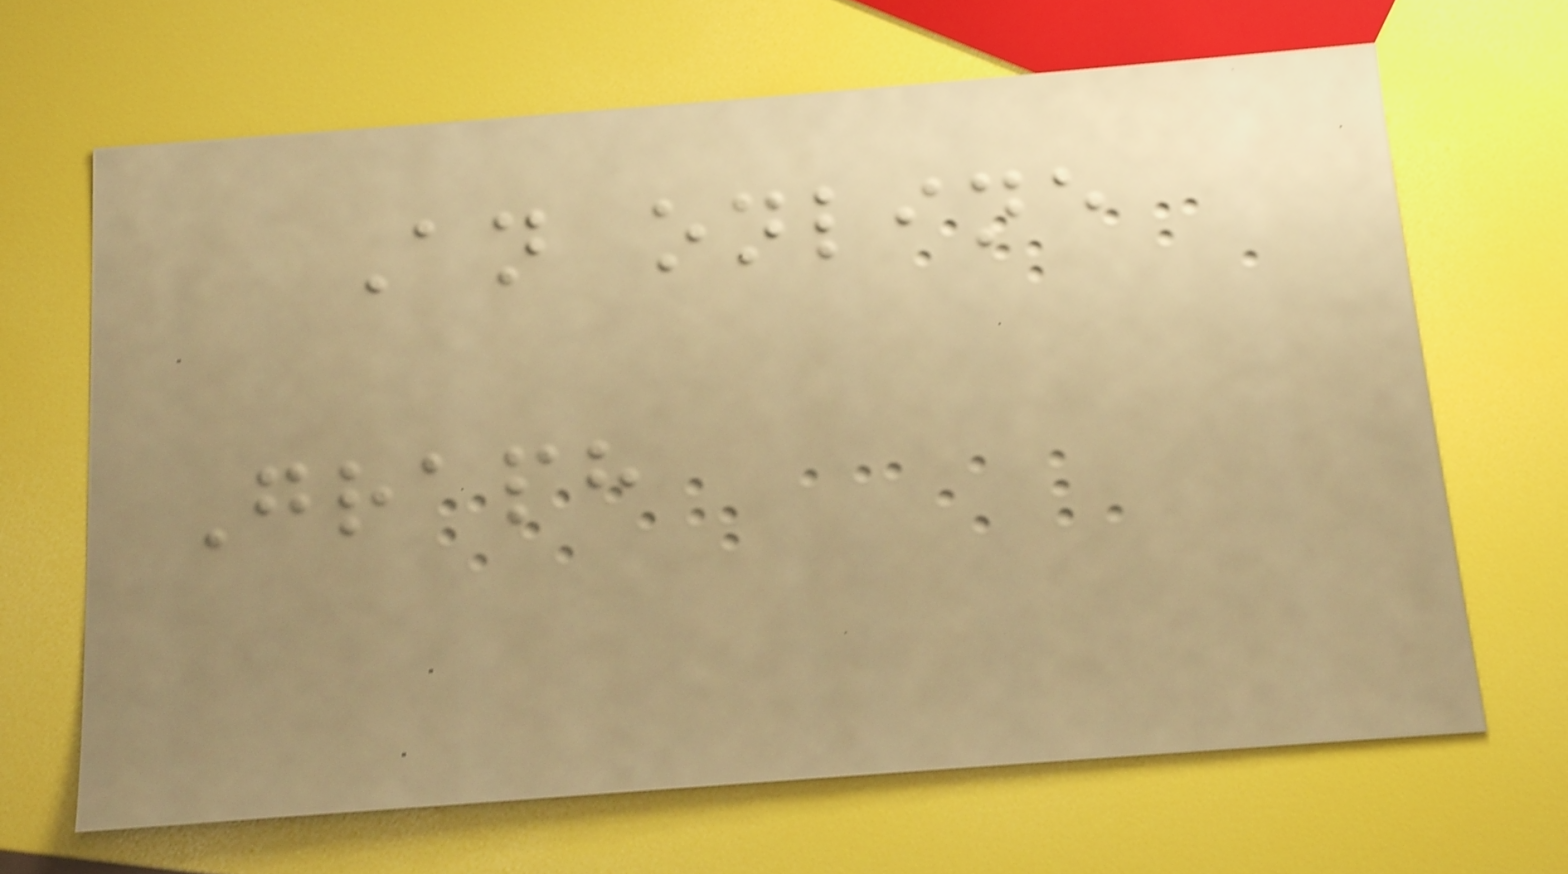An online
Graph
